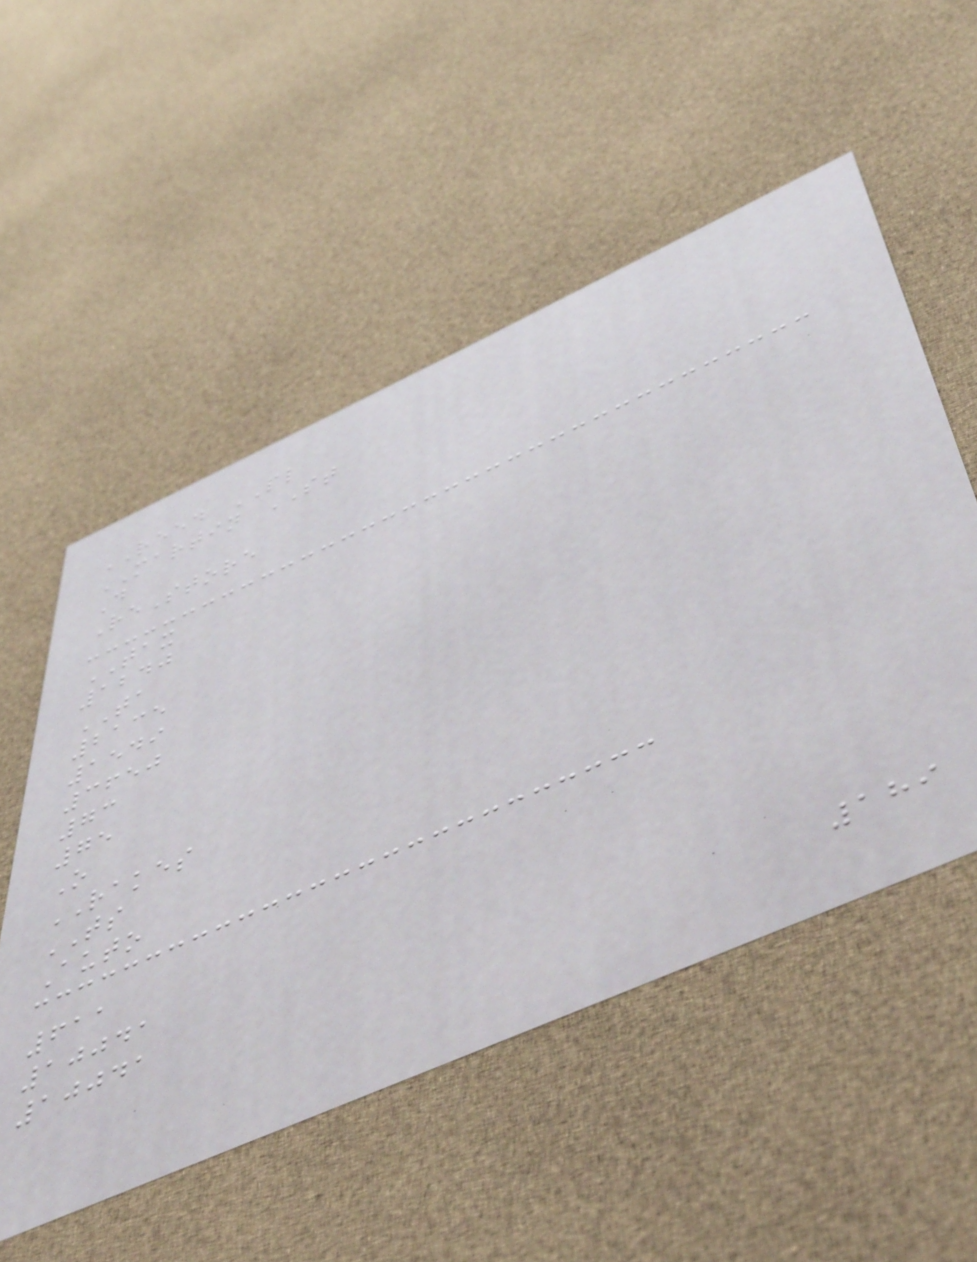REED PL
MARTIN ST
D
ReStore
TAX
1240
TA
2135
1549
3650
73
75
O
RAKES
TS
Auto
611
10041
10041
189
